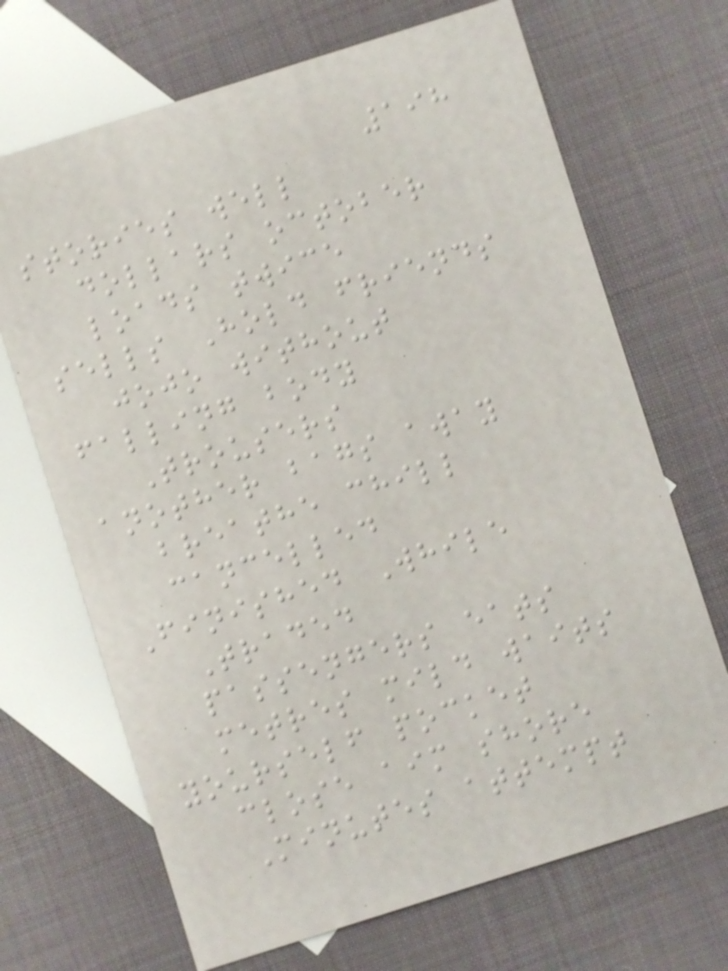198
stories well
dollars october
loads twice
sells Hold friends
jojo without
falling body
Trousers
another bags away
breathe chill
cancelled
Finished While
Traded
passengers eats
metres mild waits
yourself pocket
close aim shore
Minutes attempt
